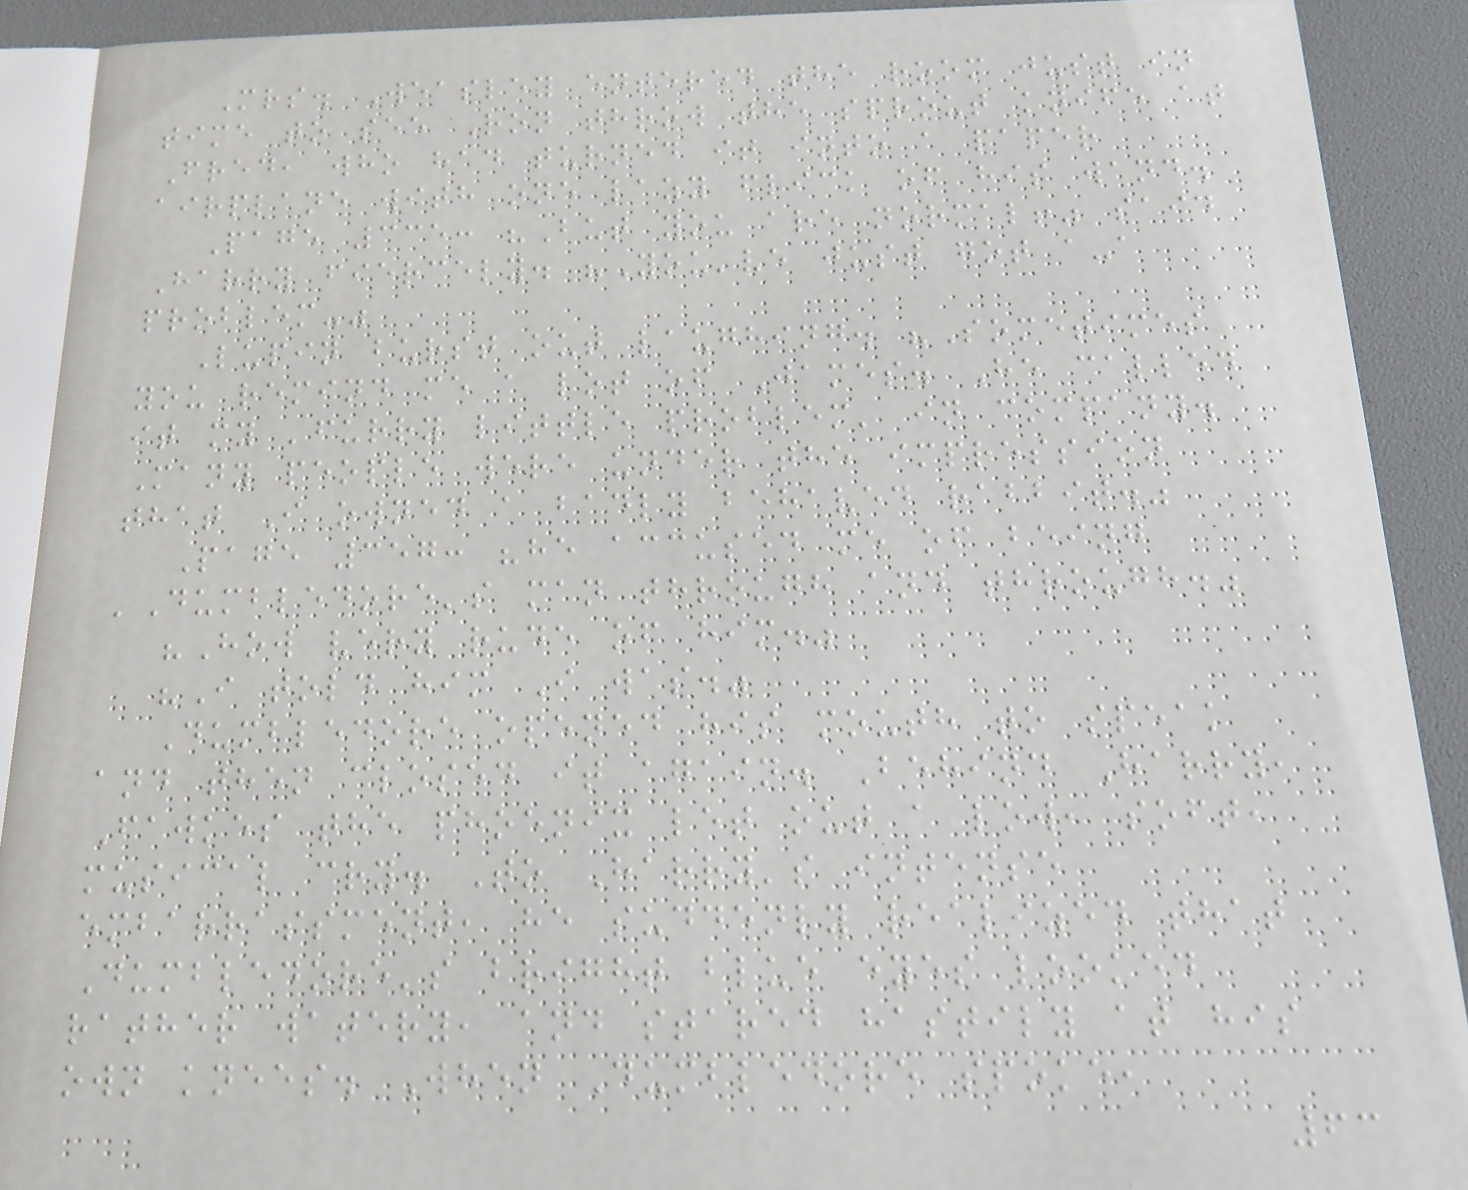Mrs. Weasley entered the room just in
time to see Ron throw the sprout knife at
Fred, who had turned it into a paper
airplane with one lazy flick of his wand.
Page 335: "But you are normal!" said
Harry fiercely. "You've just got a-a
problem-"
Lupin burst out laughing. "Sometimes
you remind me a lot of James. He called
it my 'furry little problem' in company.
Many people were under the impression
that I owned a badly behaved rabbit."
Page 357: "he accused me of being
'Dumbledore's man through and through."
"How very rude of him."
"I told him I was."
Dumbledore opened his mouth to speak
and then closed it again. Behind Harry,
Fawkes the phoenix let out a low, soft,
musical cry. To Harry's intense
embarrassment, he suddenly realized that
Dumbledore's bright blue eyes looked
rather watery, and stared hastily at his
own knees. When Dumbledore spoke,
63
